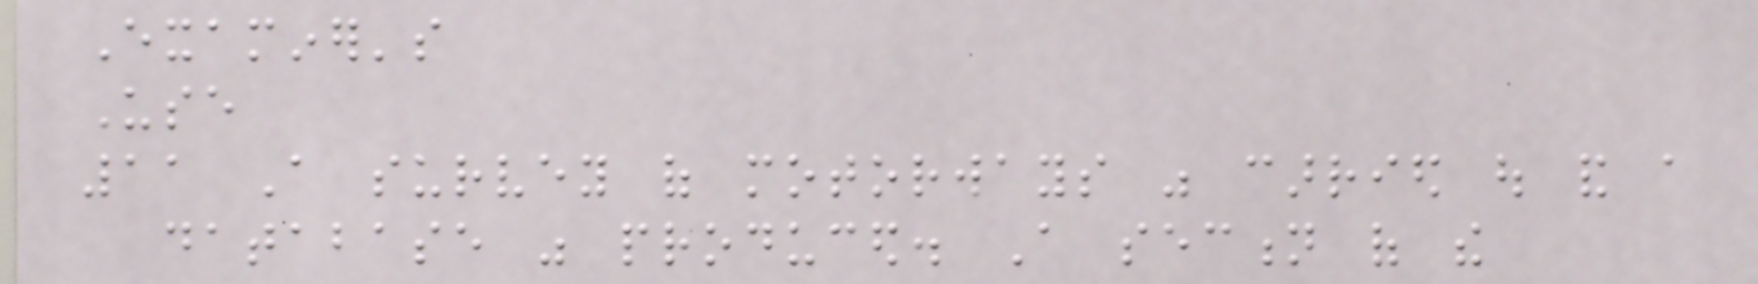Examiner's
Use
11 A survey of motorways was carried out and a
database was produced. A section of the
